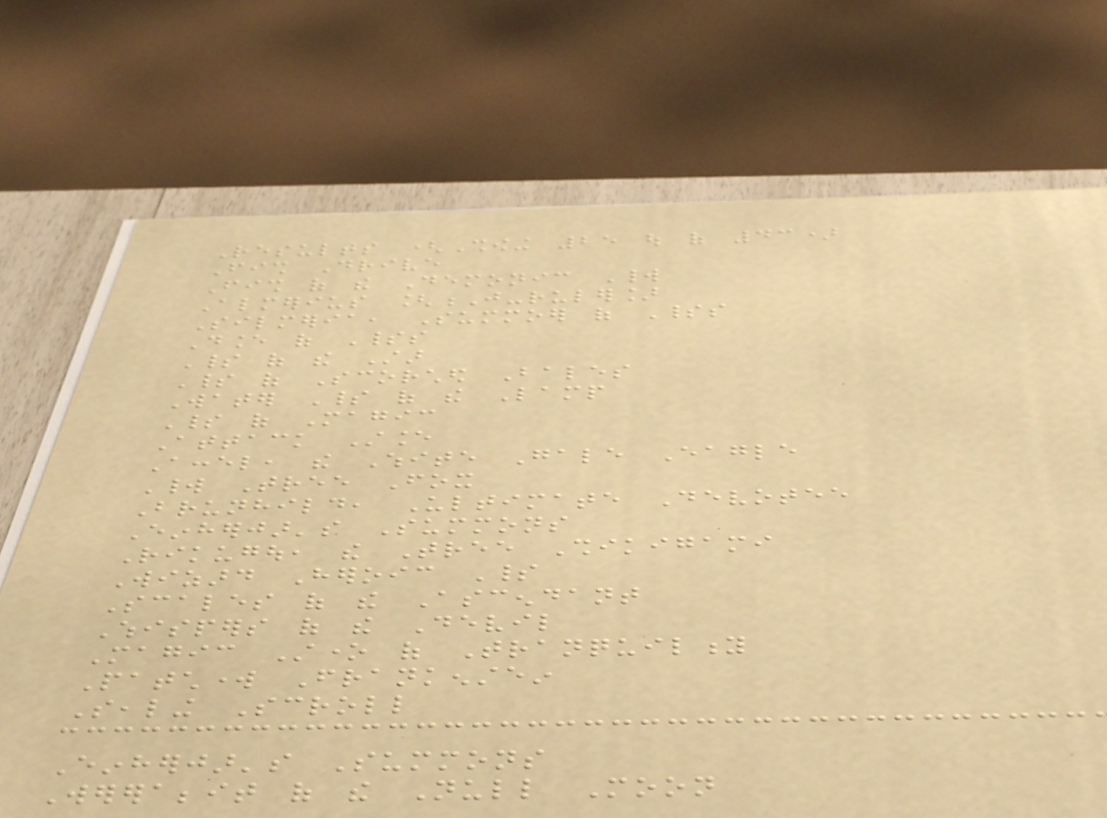Results (Showing 25 out of 43)
Fish Drive
Fish of the Demonic World
Almerius [J-ruler]
Silmeria, Summoer of Spirits
Dance of Spirits
Spirit of the Star
Spirit of Scorched Bales
Water Spirit of the Lamp
Spirit of Magic
Attack Stance
Accel, the White Gale Eagle
World Tree Fox
Brunhild, Ultimate Devotee
Einherjar's Summons
Rikugou, the Tree Shikigami
Wizard Heroic Spirit
Scales of the Ascendant
Whispers of the Devil
Magic Stone of Tranquility
Patchwork Frankenstein
Sealing Scroll
Einherjar's Summons
Wererabbit of the Null Moon
